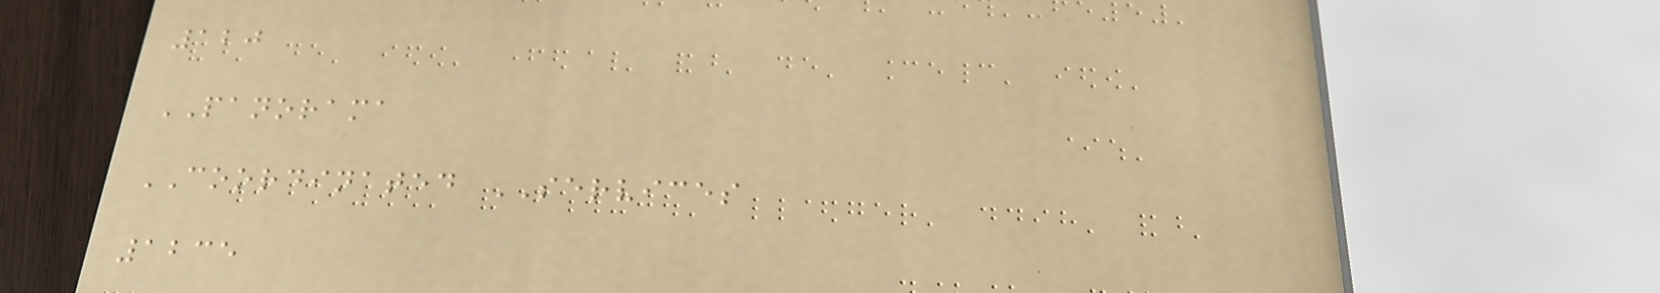120
PANORAMA
COORDINATED SERVICES
1235
